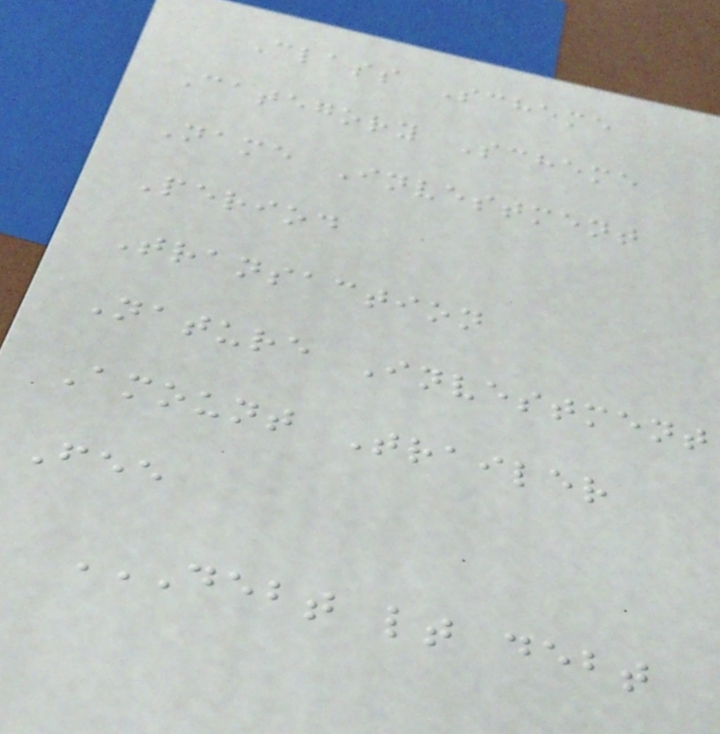Class Scheme
Category Scheme
Name Investment
Period
Transaction
Nature Investment
Amount Trailer
Fee
DEBT LT DEBT
